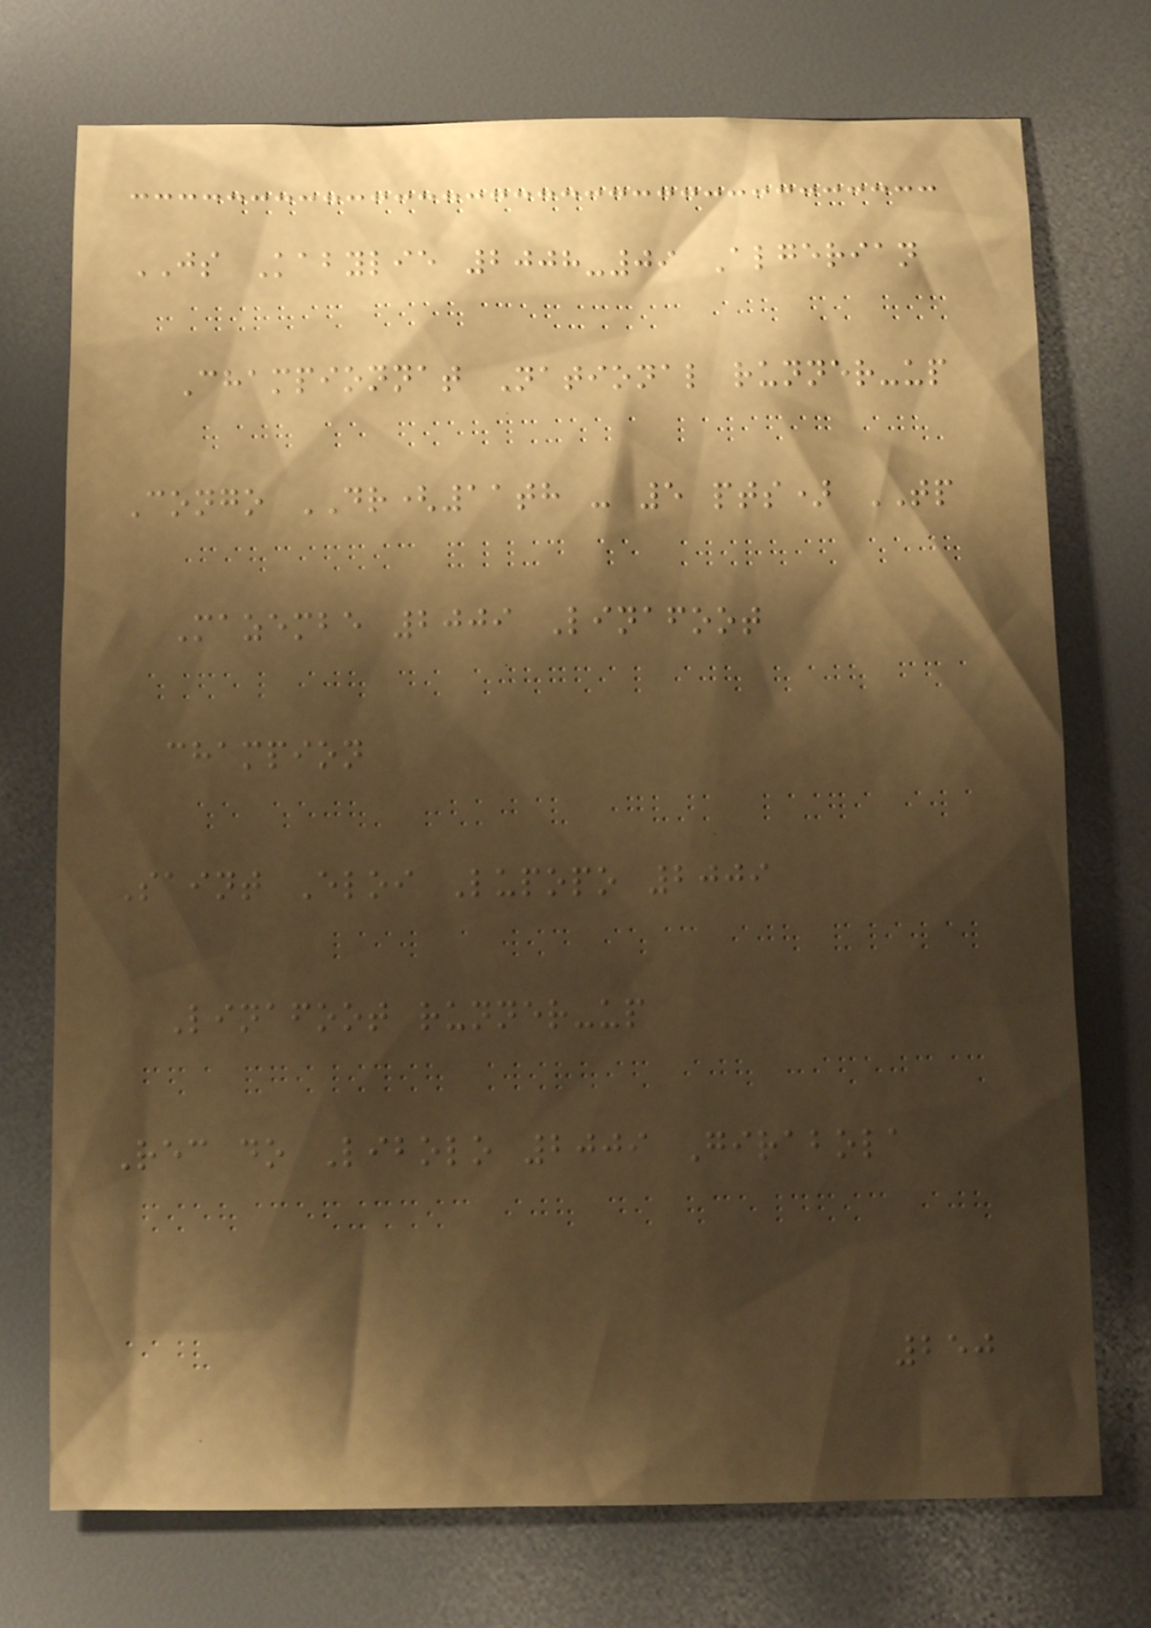JS Kabylie 2008-09 Algerian
Championnat National runner-up
Congo DR(11th - 5 pts) TP
Mazembe 2009 Linafoot
champion
Saint Eloi Lupopo 2009
Linafoot runner-up
Rec do Libolo 2009 Girabola
250
